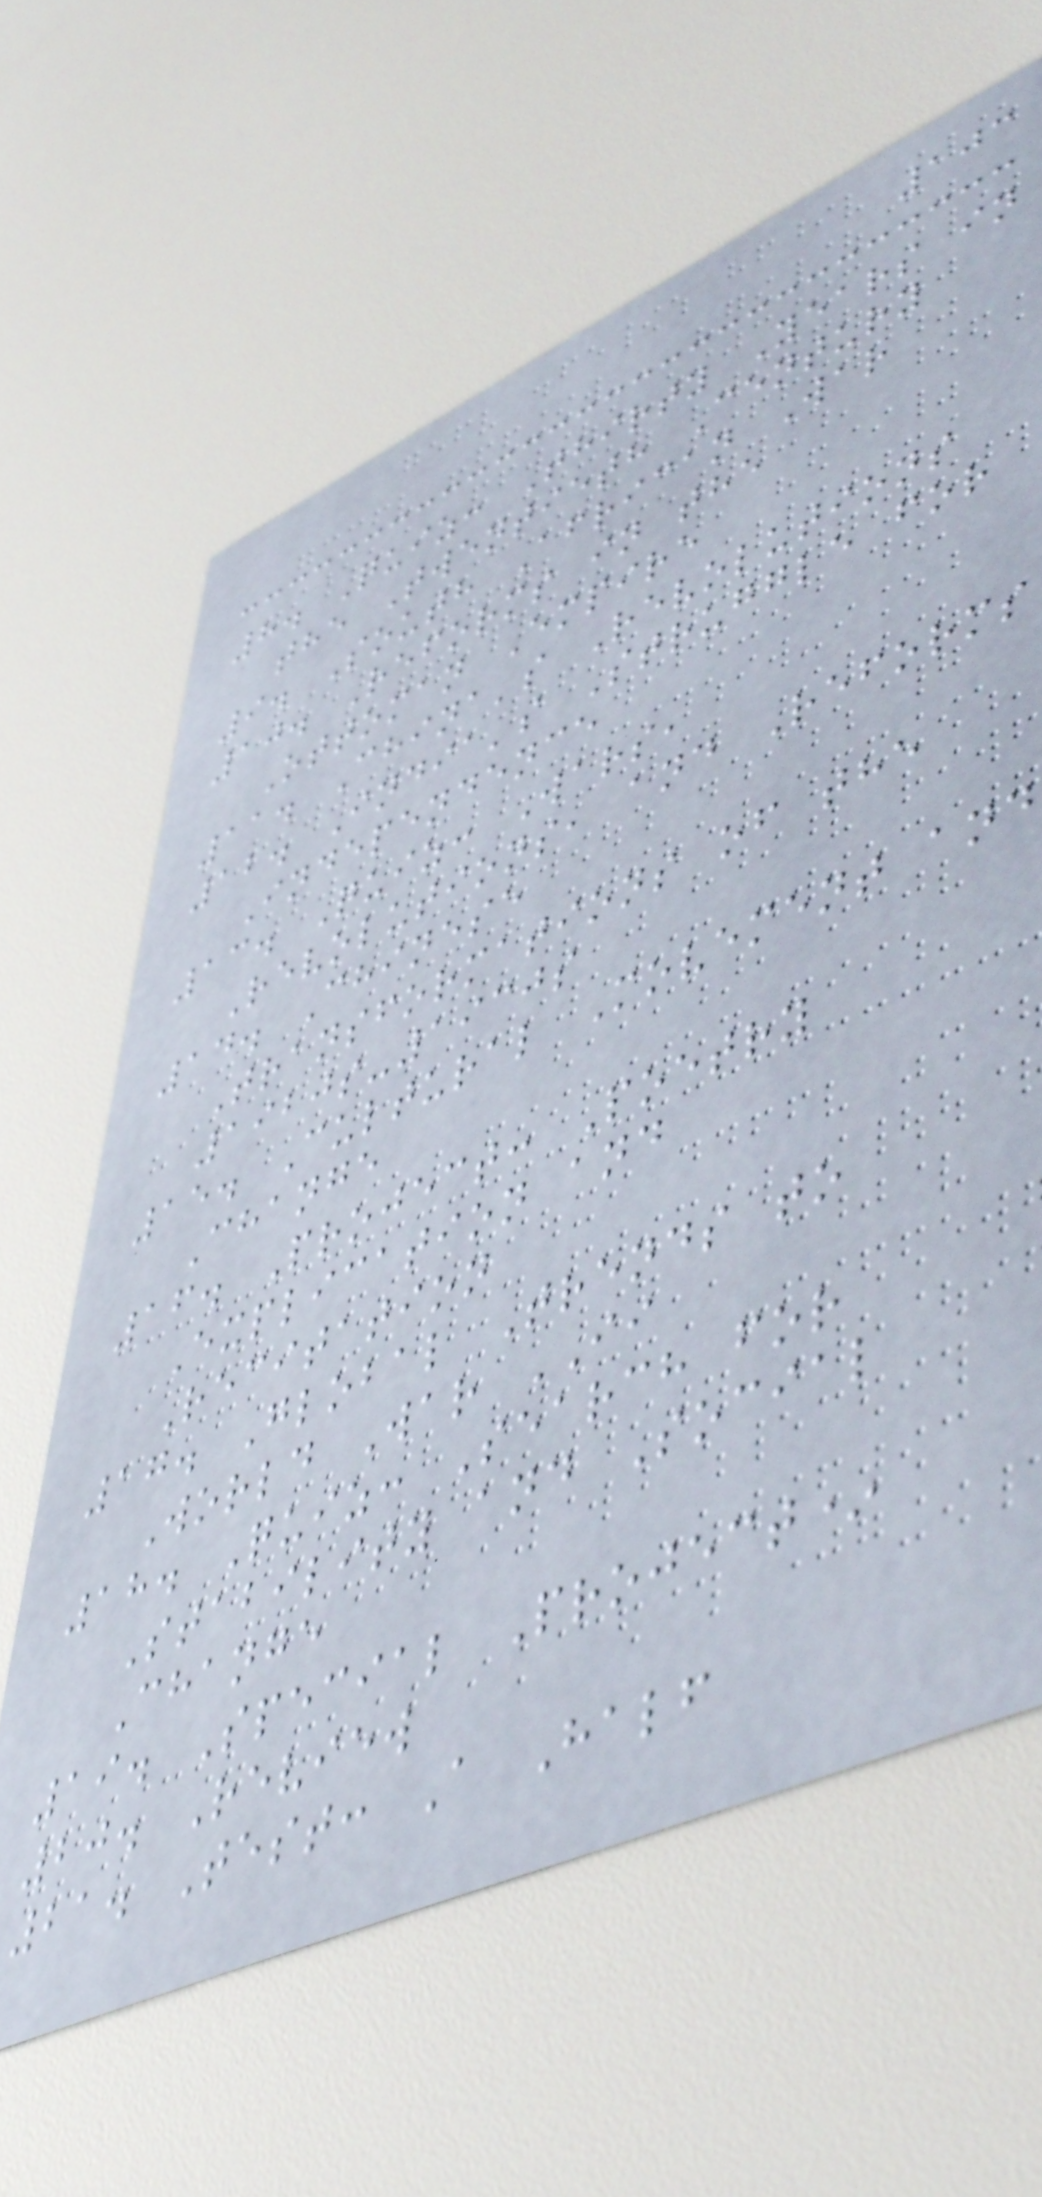103
8. Quiz: Thirty Years in
the Twentieth Century
9. South African War
10. Reforms in the
Ottoman Empire
11. China's Revolutions
12. India's Struggle for
Independence
13. Quiz: Wars,
Revolutions, and Reforms
14. Chinese
Transformations of the
1920s-1930s
15. Cultural Movement and
Change
16. Project: Poetry
Explication and
Recitation
17. Global Trends to
World War II
18. Quiz: Search for
Stability and Social
Change
19. Special Project*
20. Review
21. Test: A Half
